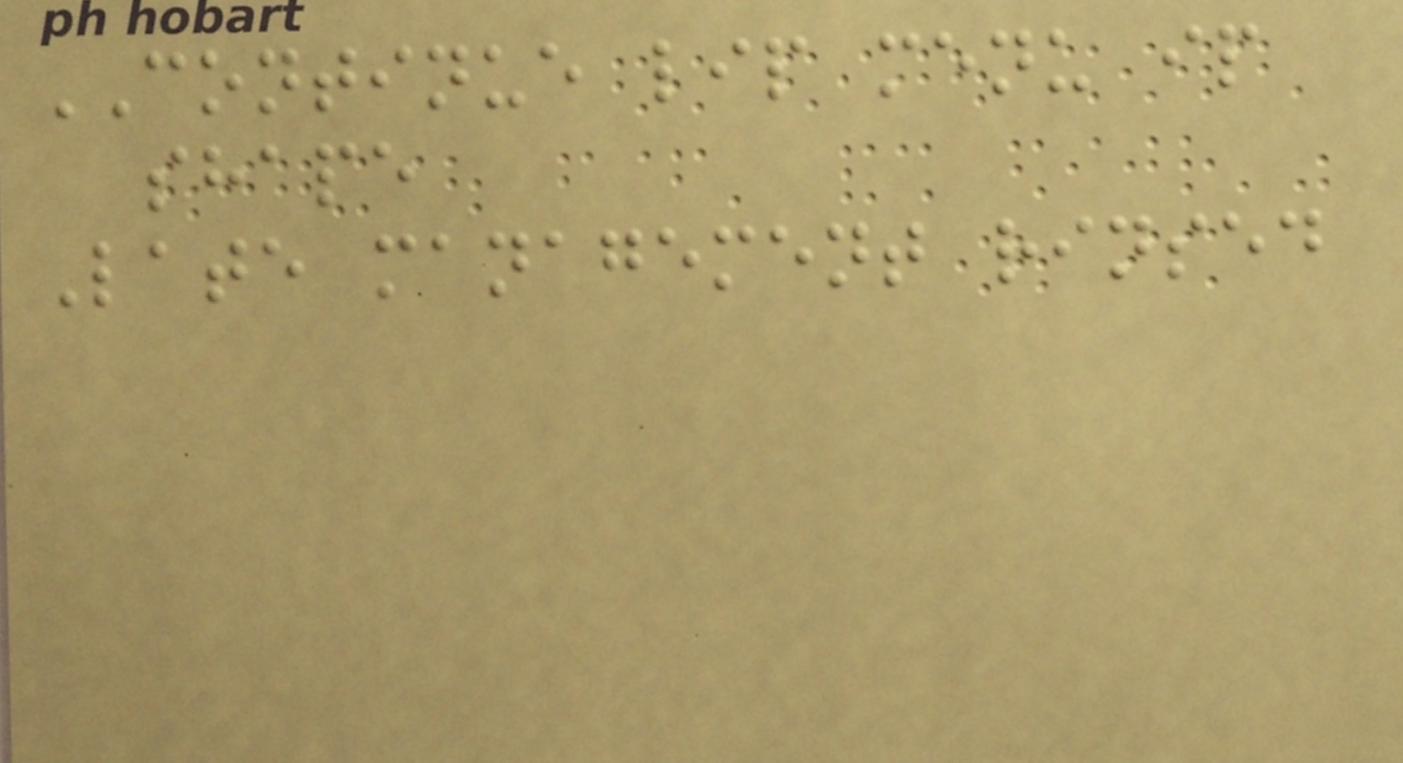CONTINUE lip menu ip
shape
Late management rinsed
